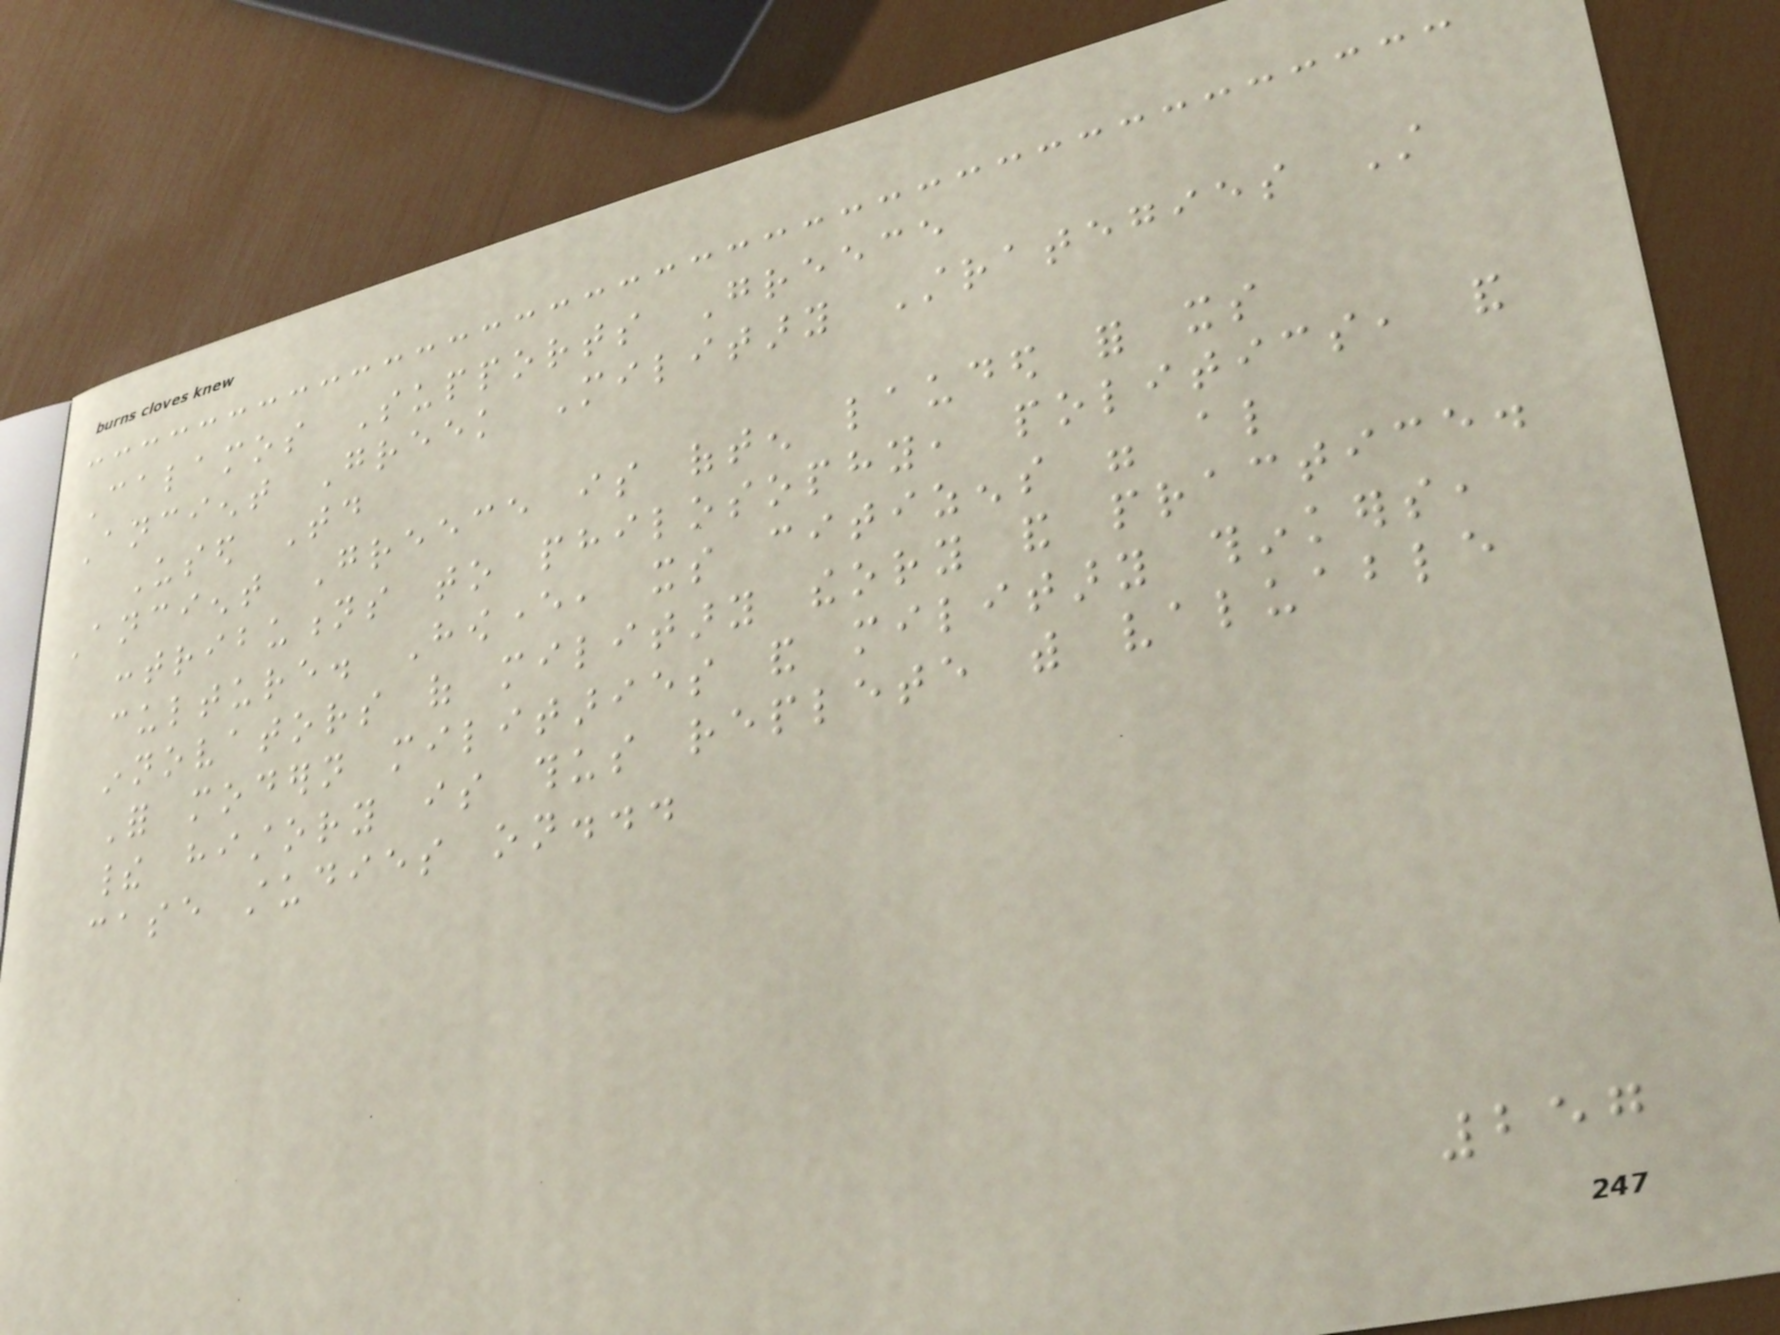Calamos Supports Greece
Ancient Greek Military Strategies Still
Used Today
Ancient Greece is often lauded for its
contributions to philosophy, politics, and
culture. However, its citizens were also
innovators of military theory and practice.
For modern militaries and military thinkers,
their history is thus replete with valuable
case studies on...
257
